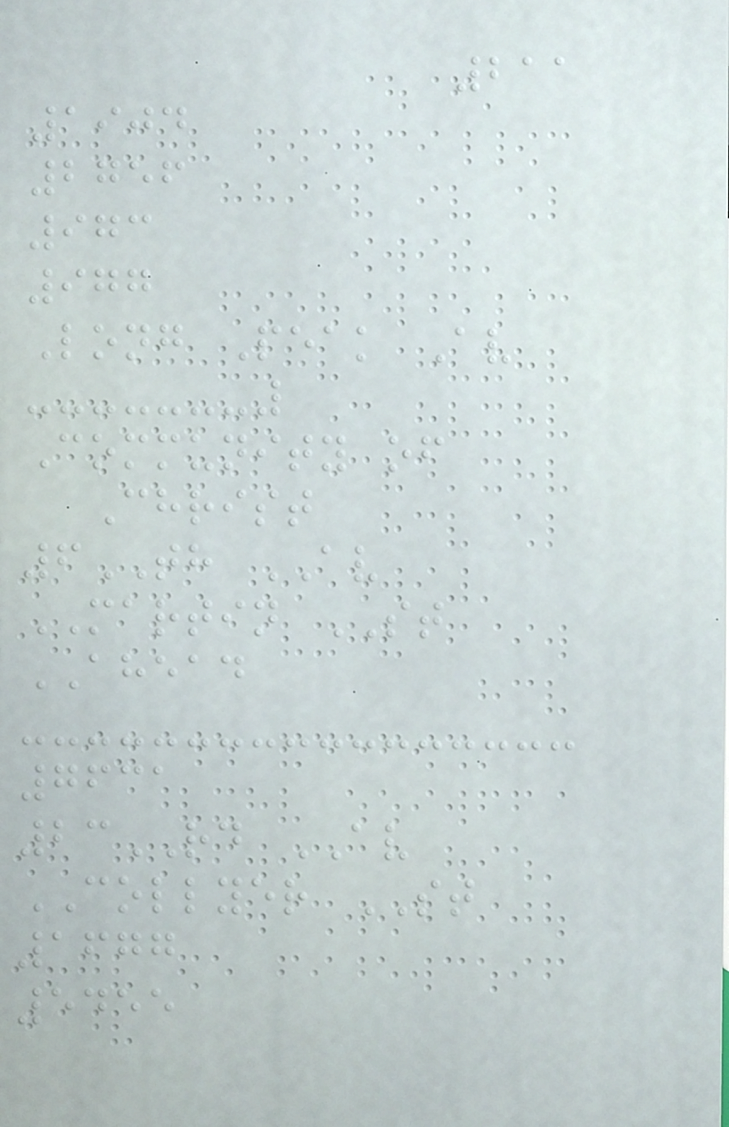211
1904
2756
973
977
Long Peak Av
Community of
Christ
6TH AV
MARTIN ST
AHEAD
7631
23RD AV
COLLYER ST
1677
5455
